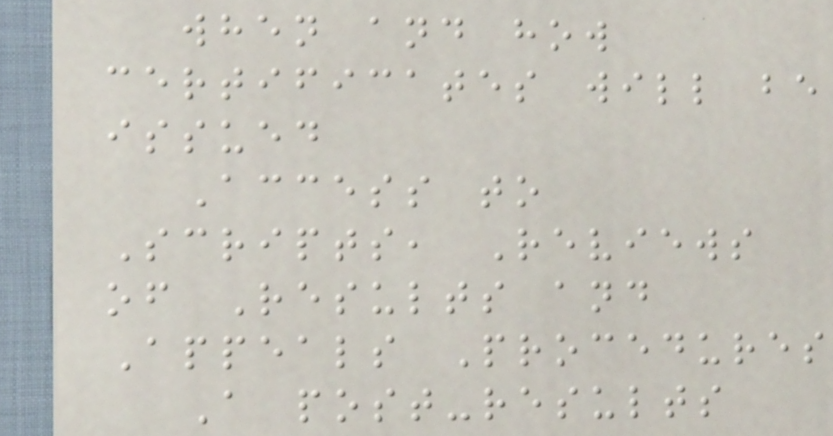when and how
certificates will be
issued
Access to
Scripts, Reviews
of Results and
Appeals Procedures
A post-results
